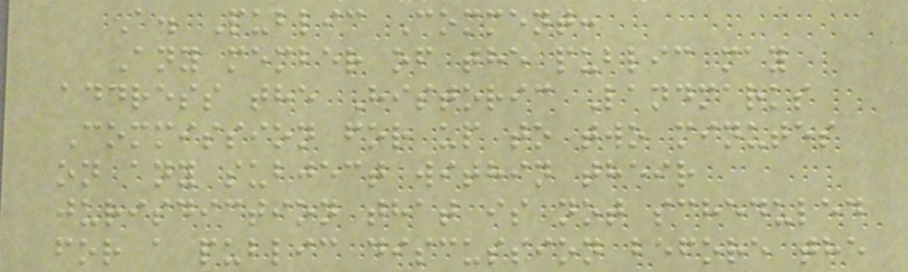A. Public Comment:
Any member of the public may
address the Historic Landmarks
Commission for up to two minutes
on any subject within their
jurisdiction that is not scheduled
for a public discussion before the
